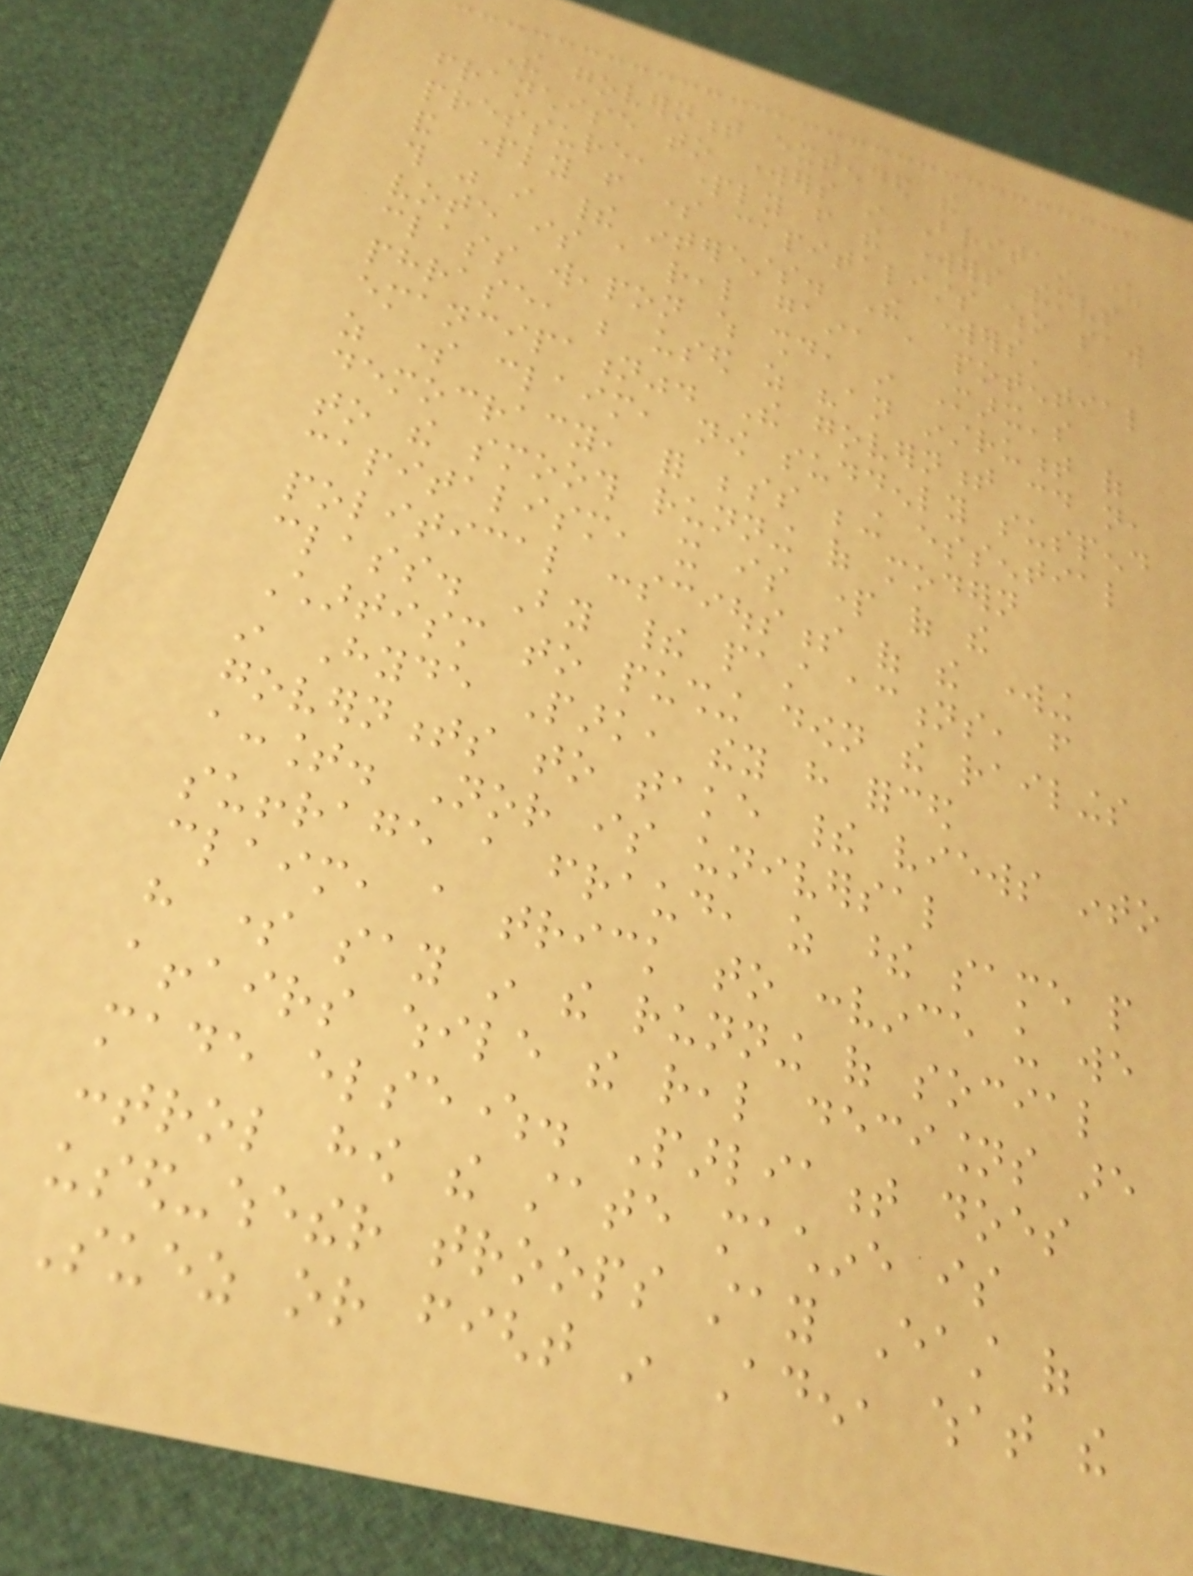The government extended the
franchise to workers in Britain under
pressure, partly from the workers themselves
and partly from some capitalists who saw
this was in their interests. The workers'
vote is a real gain, a potential
class weapon which should, in Marx's
phrase, be used as "an instrument of
emancipation". The government could not,
as some claim, now suddenly suspend
democracy, for besides being essential
to the smooth running of modern
capitalism, it is part of the
political consciousness of the working
class. By their past actions, from
Chartism to pushing down the railings
in Hyde Park, they have forced
governments to take their views into
account. Nor is universal
suffrage a fraud, as these same people
claim, a trick to convince us we
have some say in the running of social
affairs while the real decisions are
made elsewhere. Parliament does
control how the state machine is
used-whether troops stay East of
Suez or fight in Aden, what the
